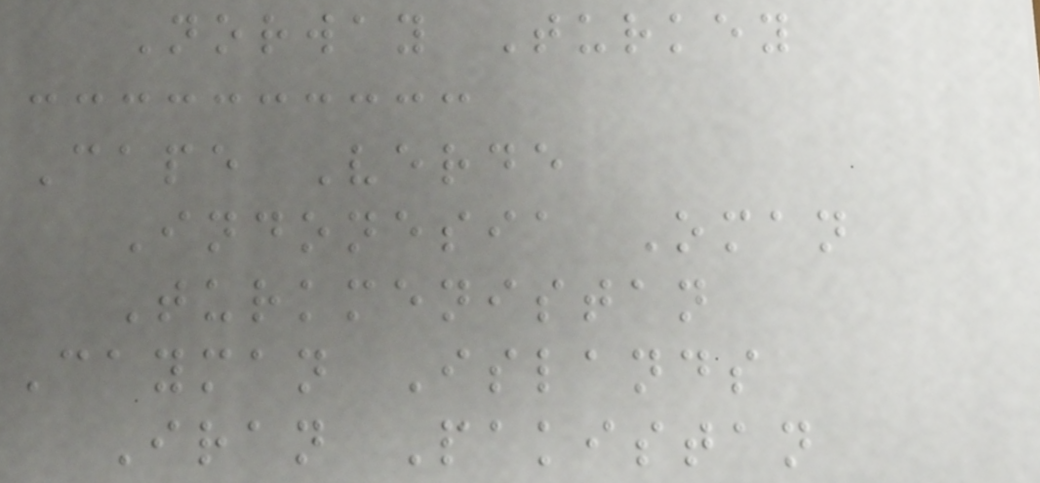Norway Turkey
Cape Verde
Indonesia Oman
Turkmenistan
Cayman Islands
Iran Pakistan
